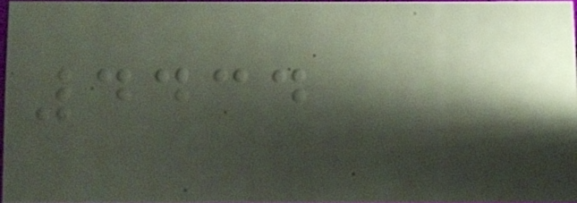4434
